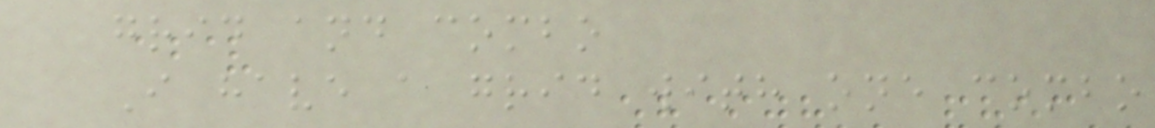grid and combo
I have a grid with one combo
